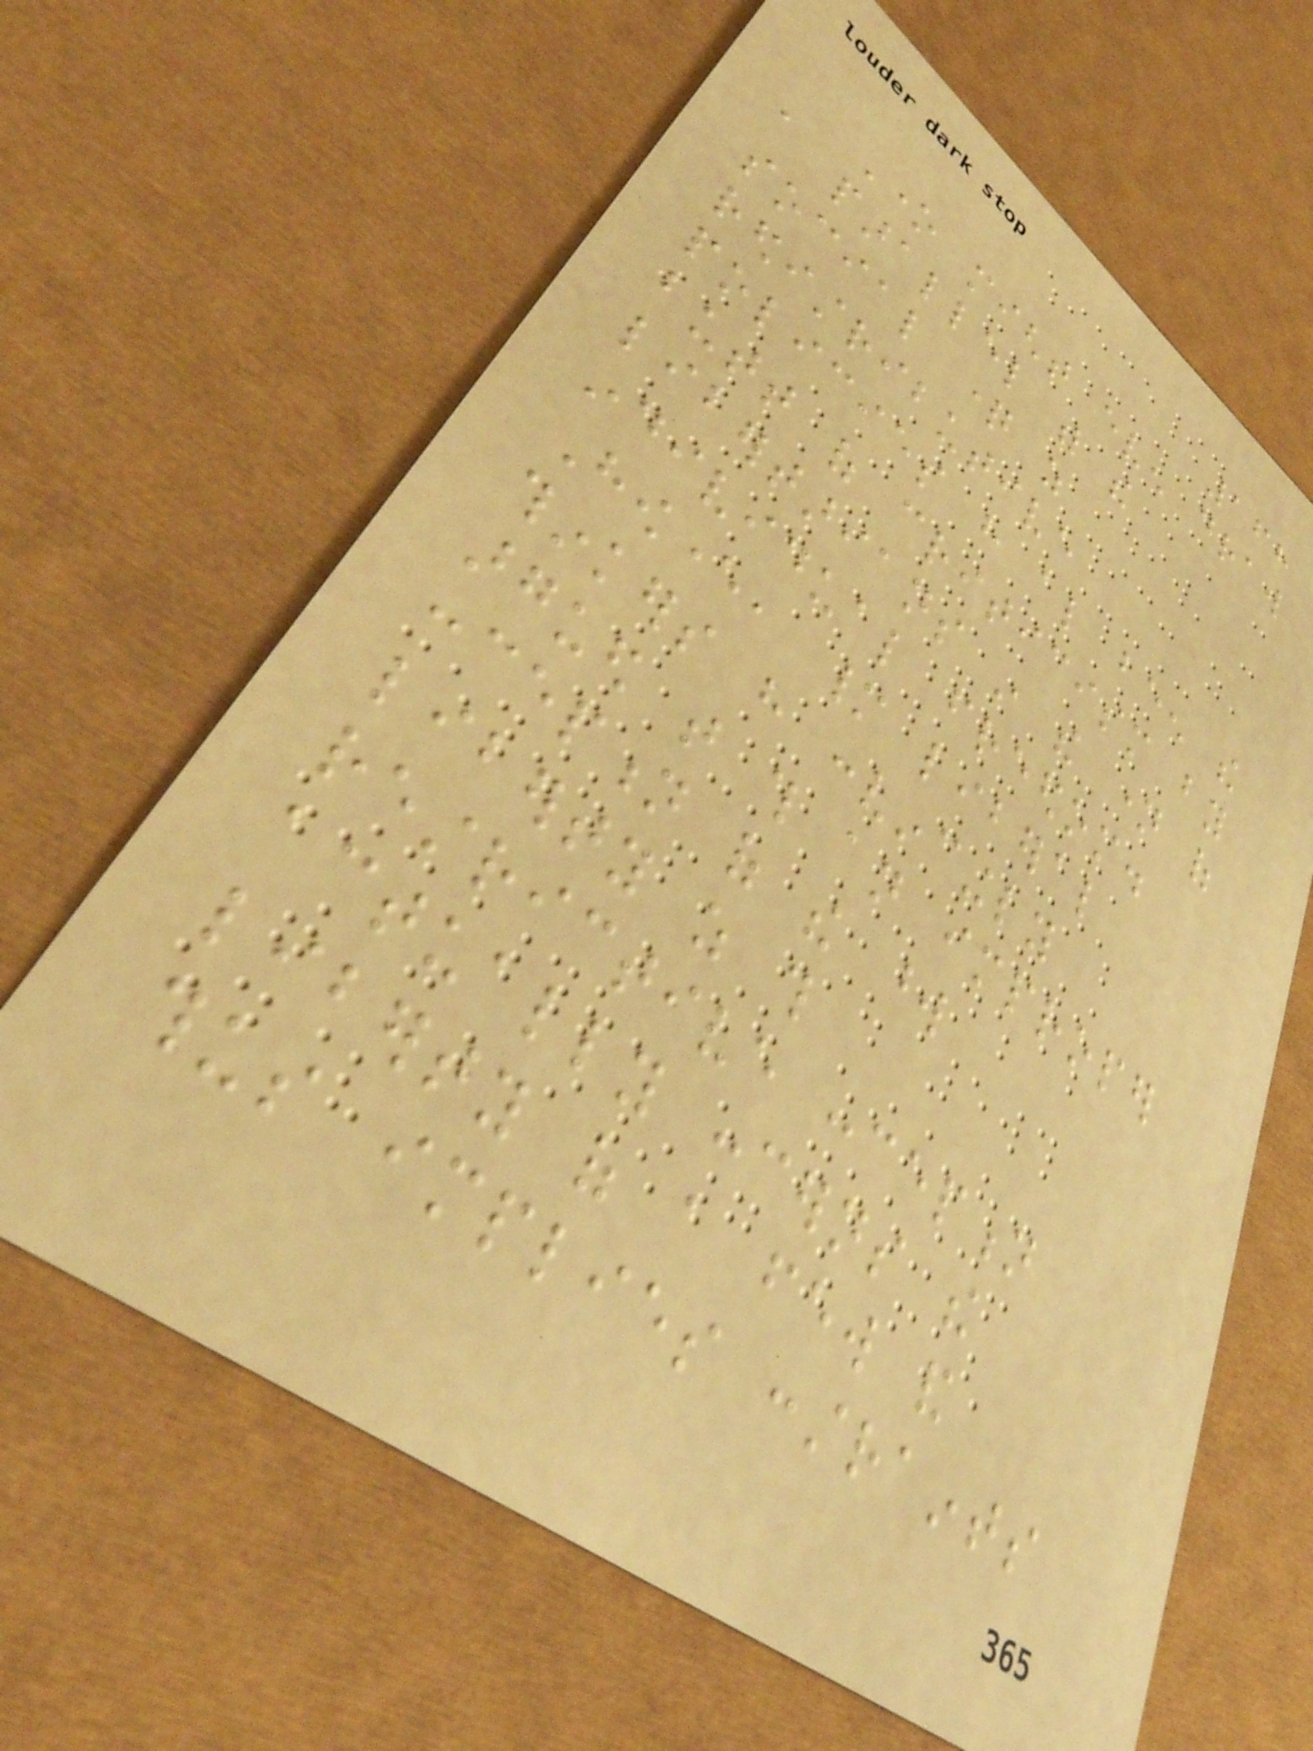168
One might even draw
a parallel with the
social question as
redistributive
policies have also been the
butt of criticism by
libertarians in the name of
individual freedom.
However, many liberal
thinkers have convincingly
argued that this an improper
conception of the word
liberty as this
restrictive conception
actually concerns the
liberty of a few and
thus implies constraints
